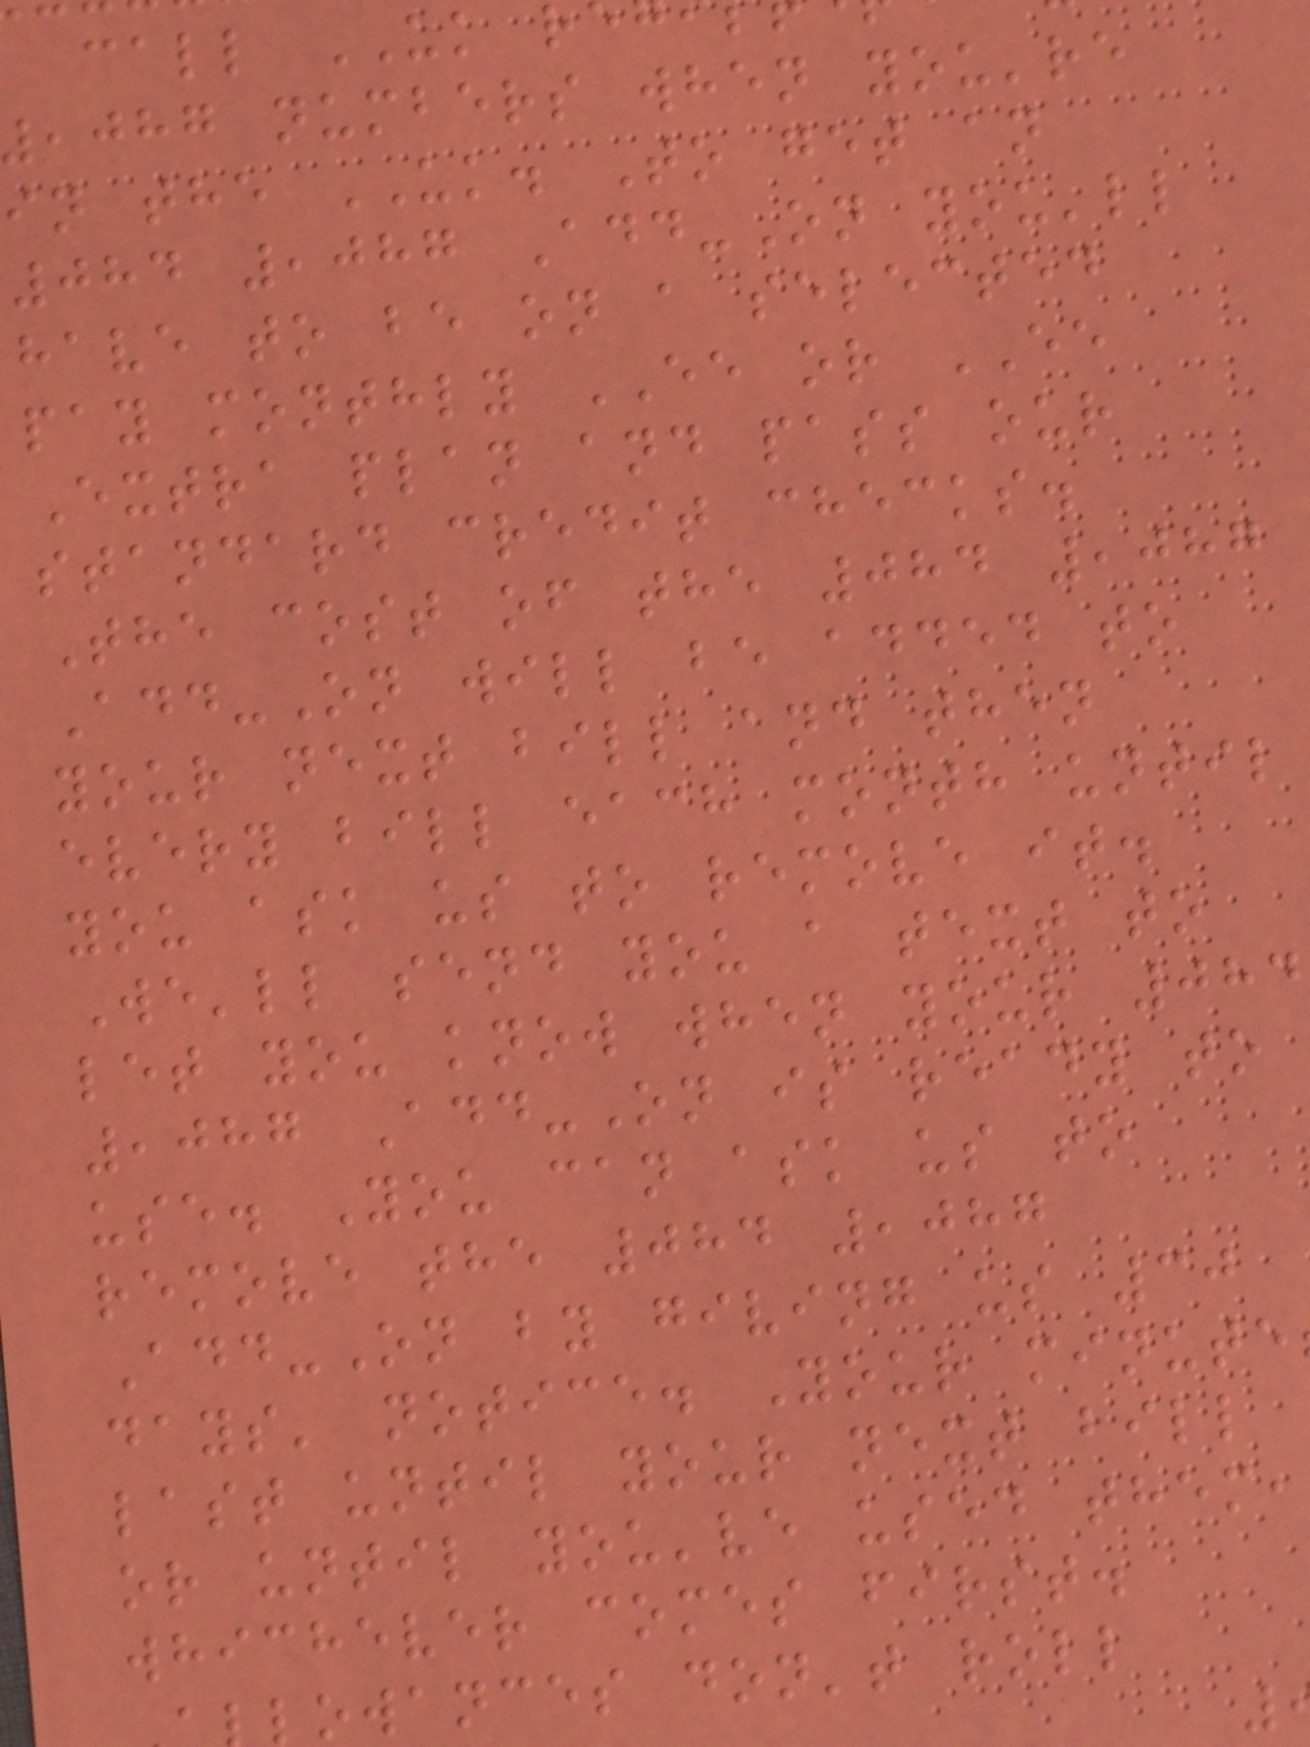call UK r
,jhg numbers when you're
in the UK. To get an
084 ,087 Add-On you'll
have to be on a selected
pay monthly EE or EE
Extra plan and pass our
standard credit checks.
The cost of the 084 ,087
Add-On will be added to
your next bill and then
every bill each month until
you ask us to remove it.
We'll send you a text to
let you know when your 084
,087 Add-On is ready to
use. You can ask us to
remove the 084 ,087
Add-On by giving us 30
days' notice. Your minute
last until your next bill
or until you've used them,
whichever comes first.
lowances don't roll
